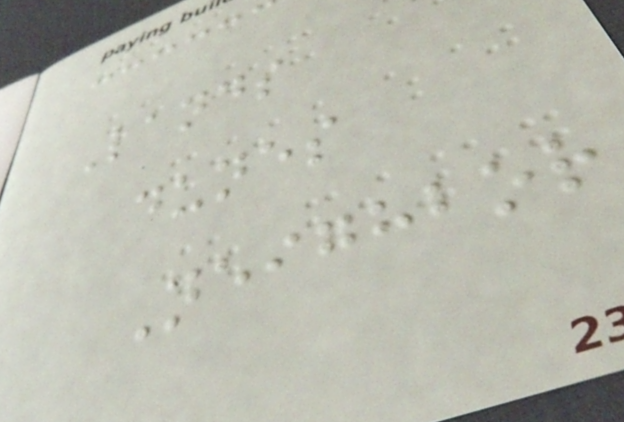Lands
dunes
Neighbor
